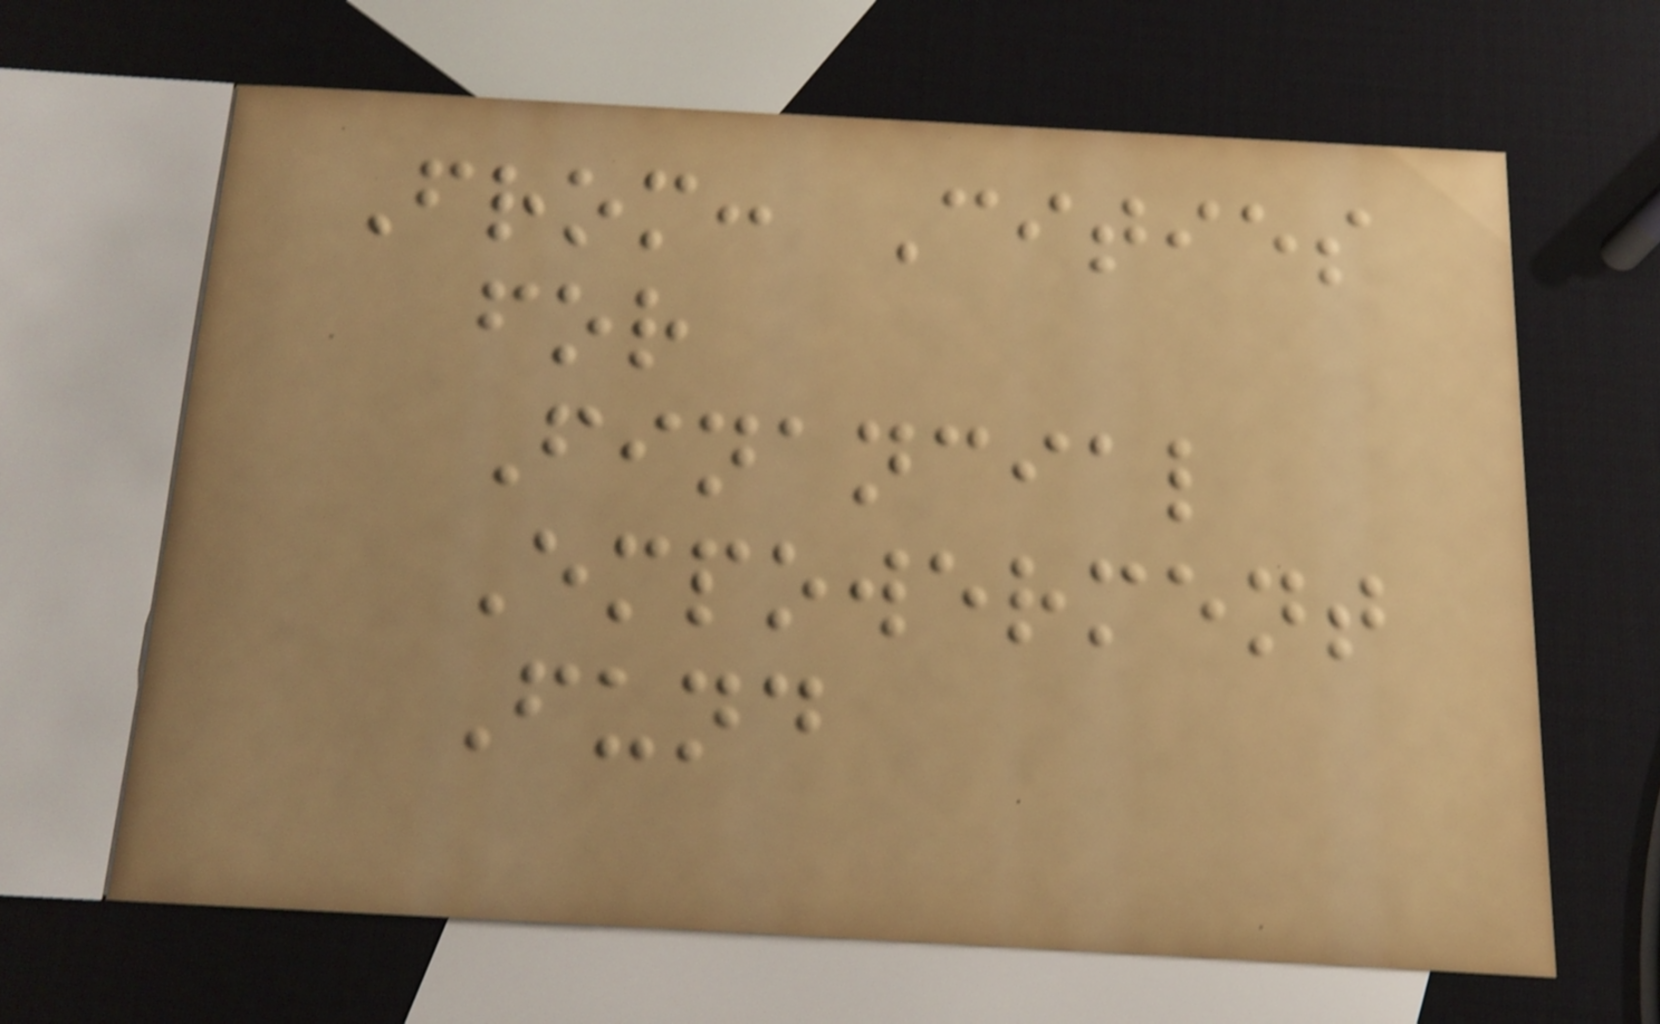From: Cities
for
Financial
Empowerment
Fund
